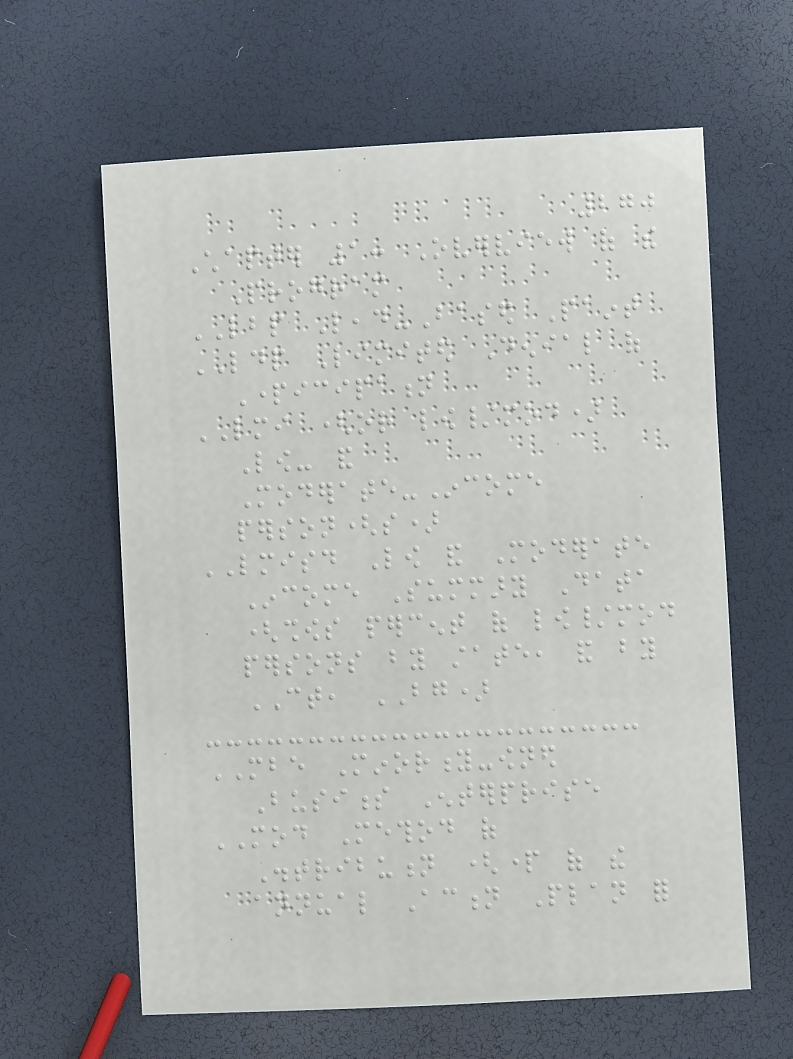270
Chapter 1: Overview of the
Program
LBP Lead-Based Paint
LDP Limited Denial of
Participation
LMI (or low/mod)
Low- and
Moderate-Income
person(s)
LMISD Low and Moderate
Income Summary Data
(shows percent of low/mod
persons by state, and by
CT, BG)
MBE Minority-owned
Business Enterprise
MOD Method of
Distribution (part of the
annual Action Plan for
